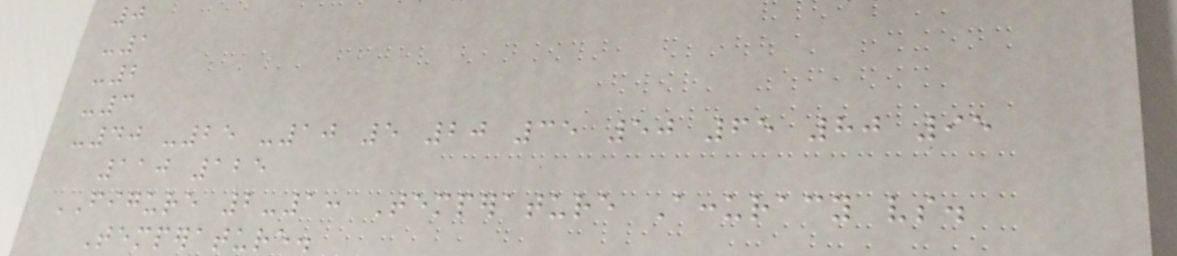0
-1
-2
-3
-40 -25 -10 5 20 35 50 65 80 95
110 125
FIGURE 2-1: Temperature Accuracy vs.
Temperature.
